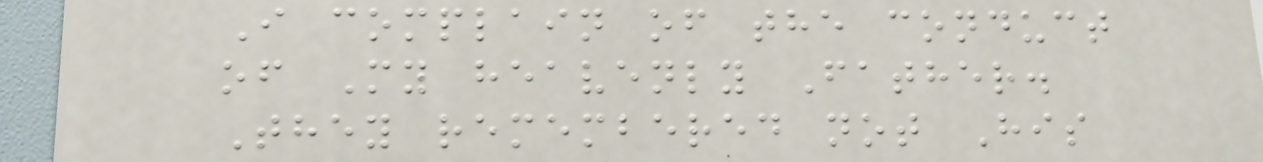I complain of the conduct
of My heavenly Father.
They remembered not His
